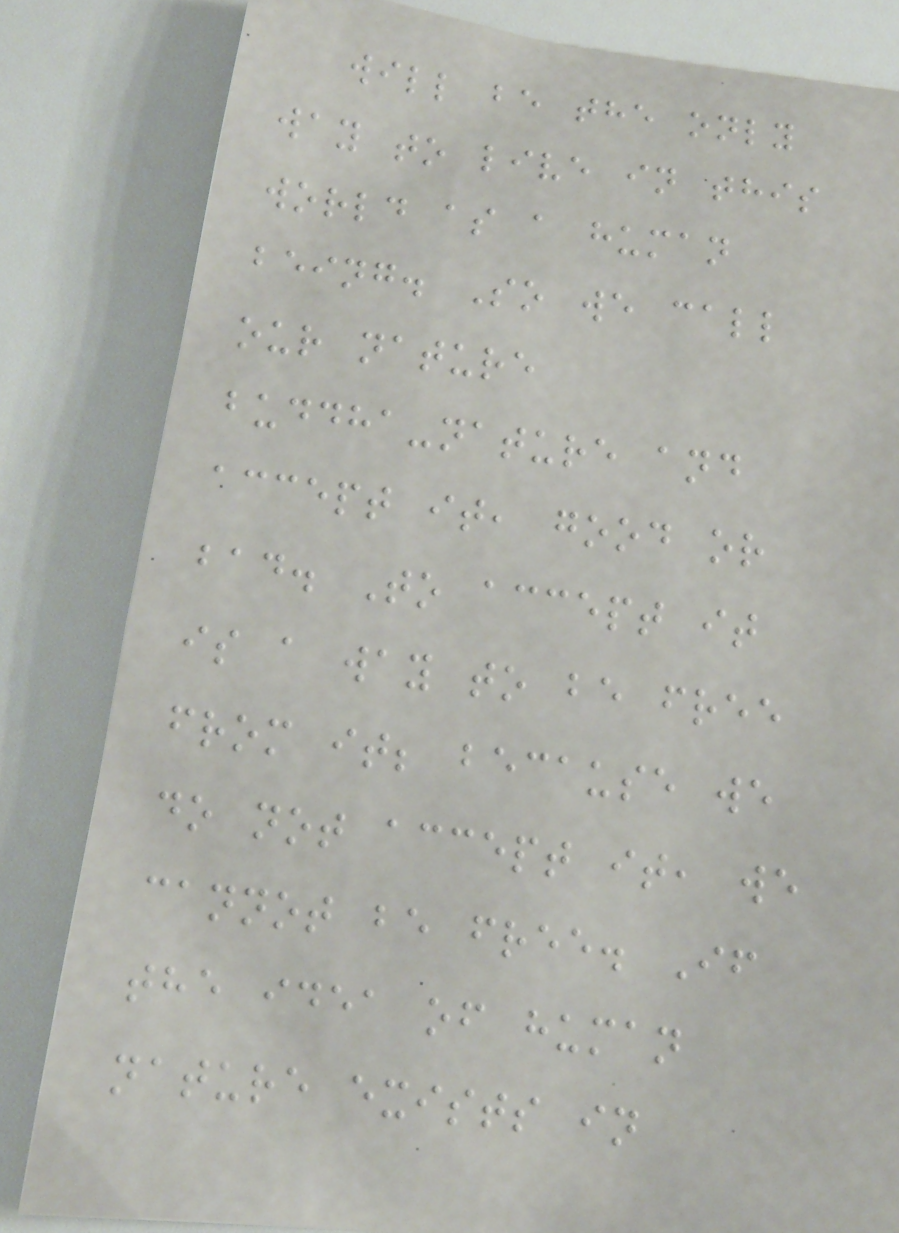will be the only
way to live in this
world as a human
being. So we call
our nature
buddha-nature and
accept it, good or
bad. To accept it
is a way to be free
from it; because we
do not accept it, we
cannot be free. If
the idea of human
nature exists in
